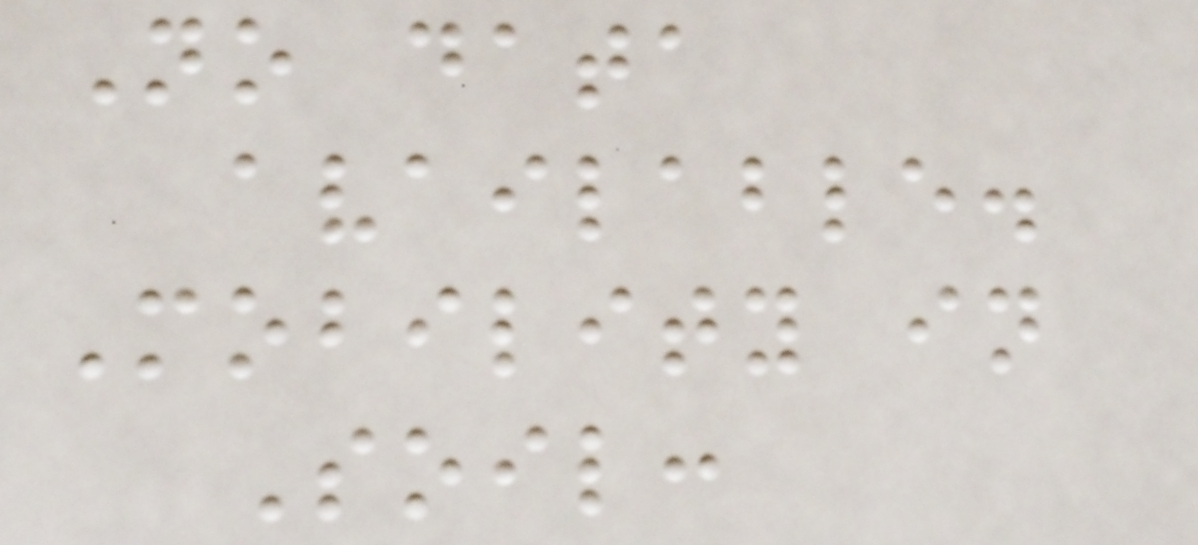No data
available.
Mobility in
Soil:
